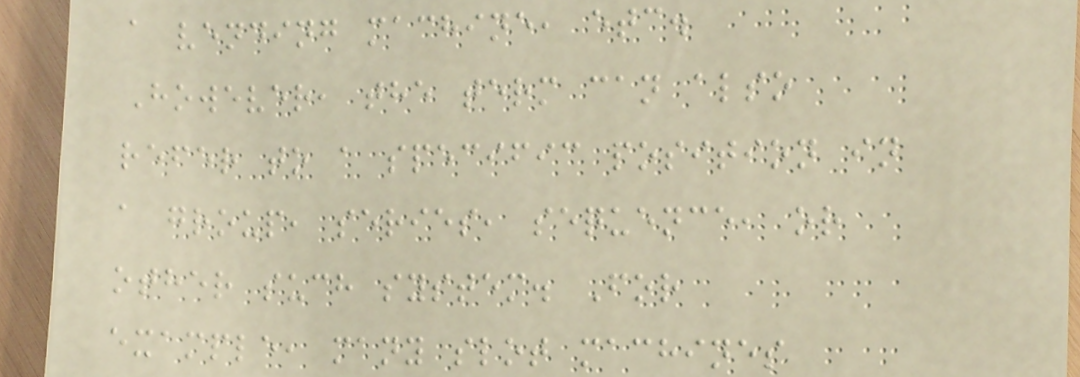a vending machine, etc.
However, the term can also
refer to a specific position in
a group, series, sequence, or
other such system. For
example, many slot machines
